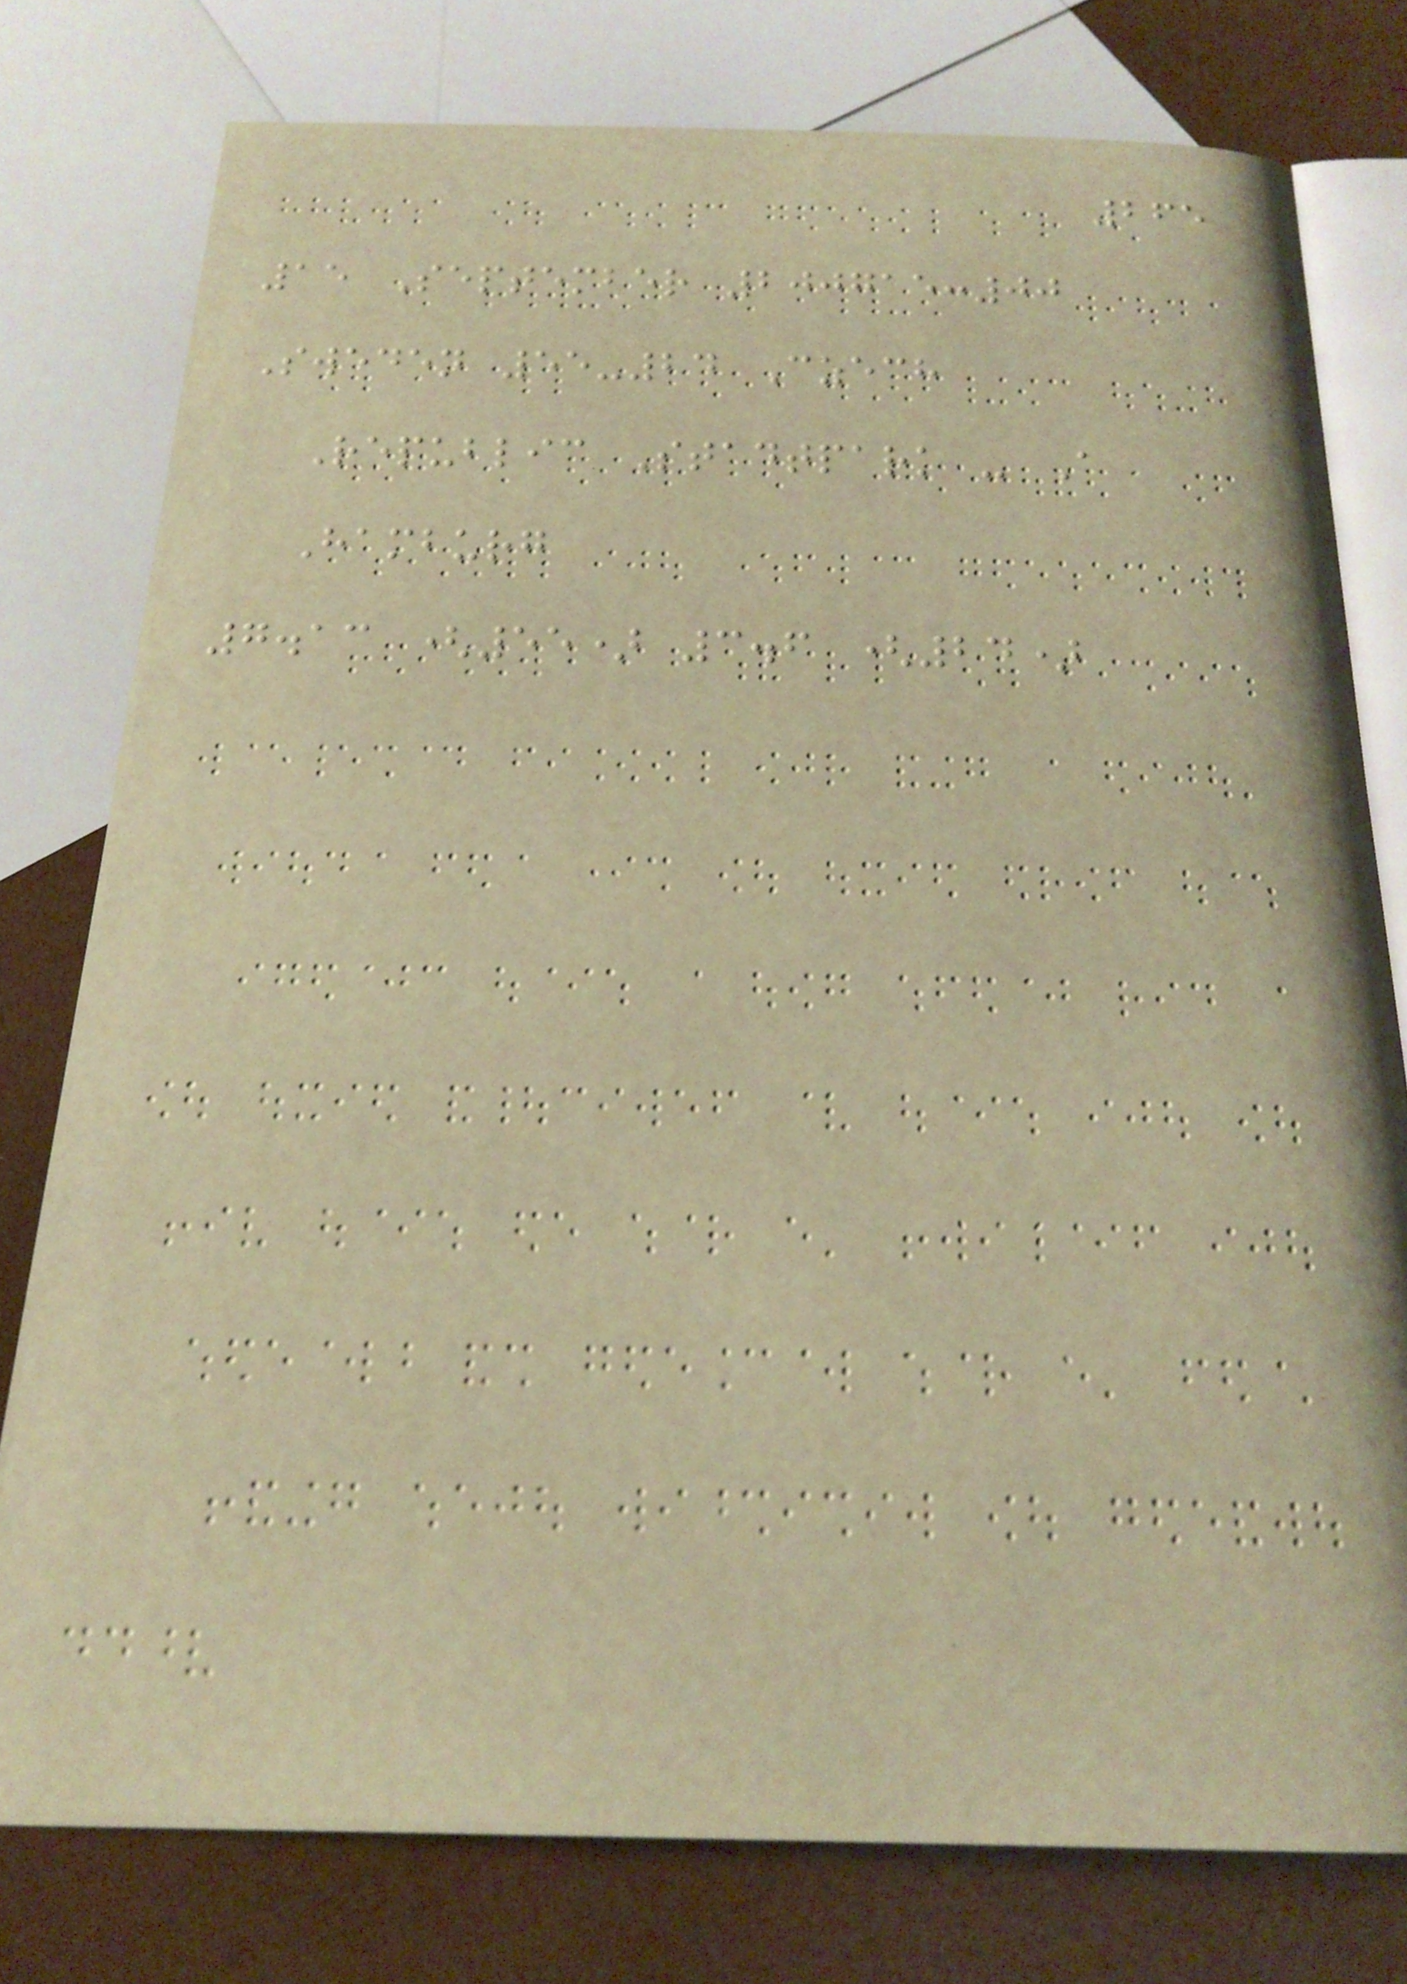265
15 September 200715:00
Sweden 55-24 Czech
Republic Stadtpark - A
Hamburg
7.13 (55) 3.6 (24)
